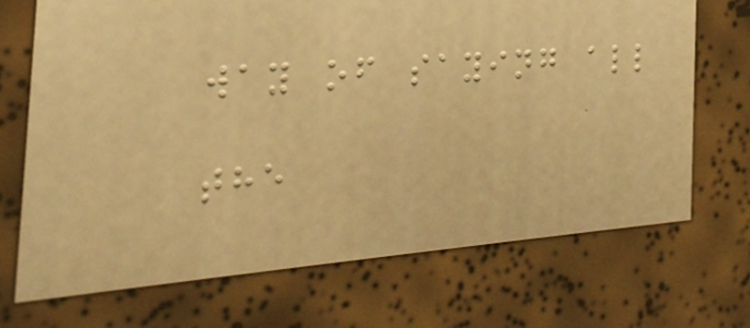way of saying all
the
